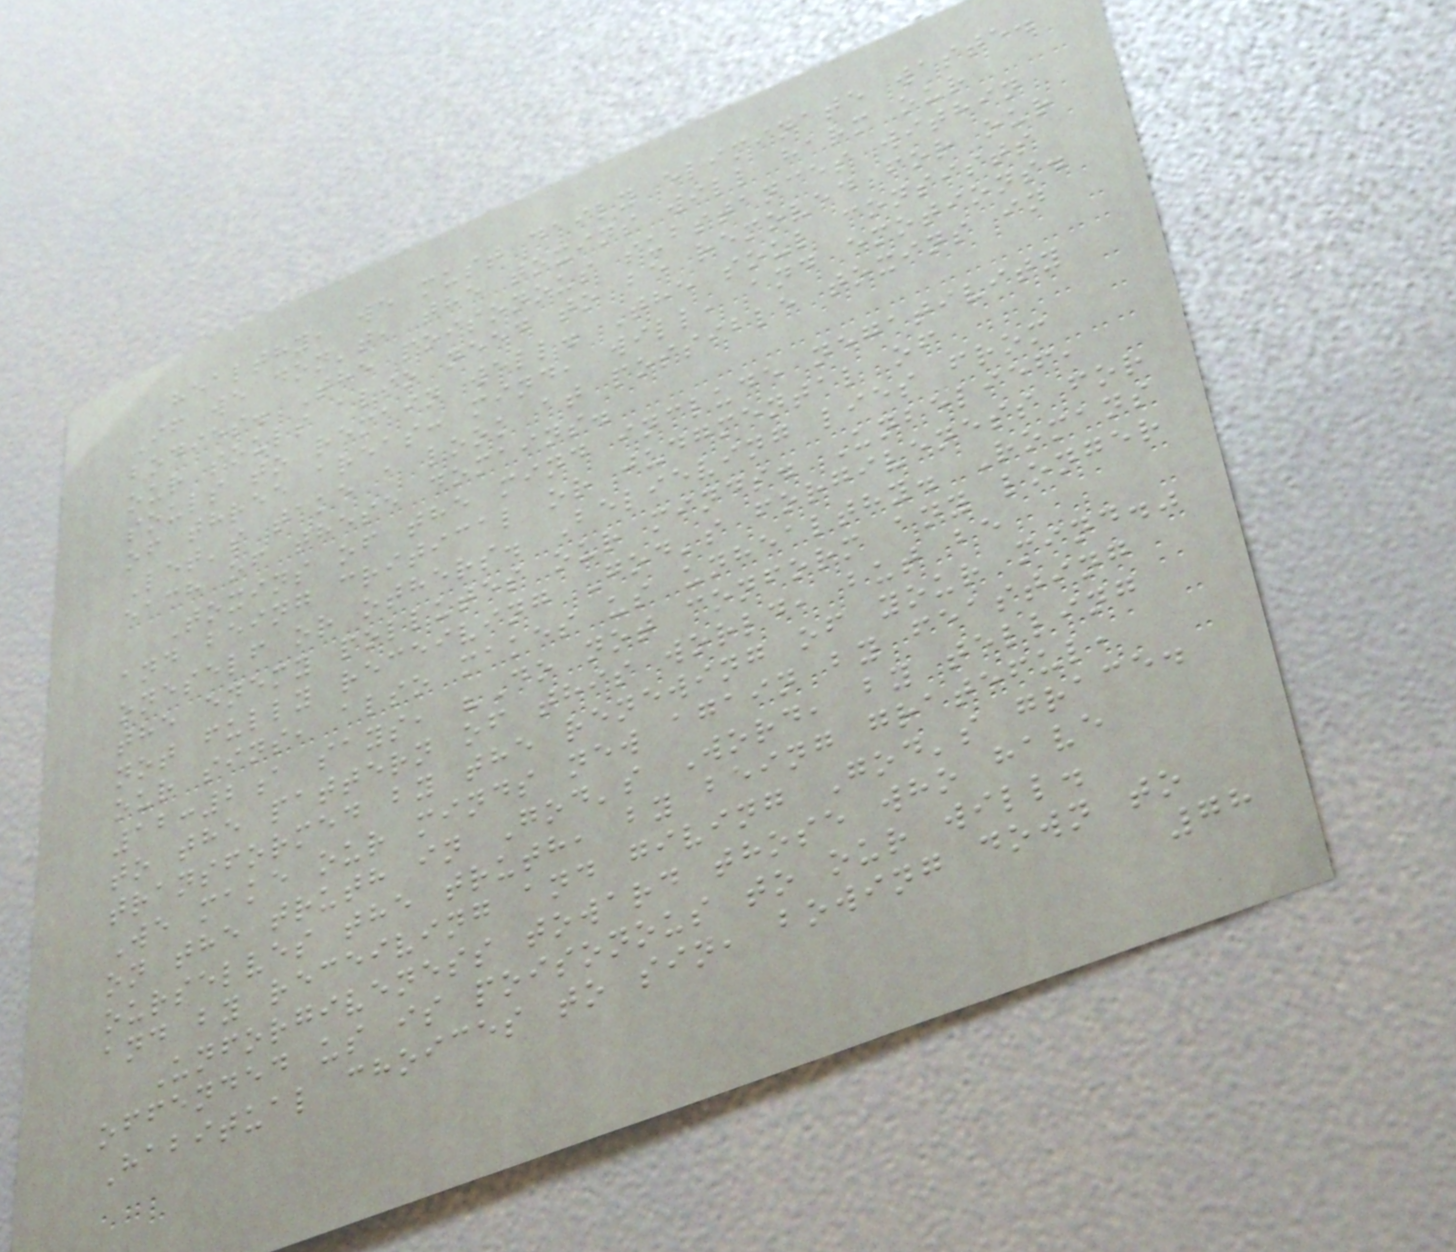healthy, we must daily eliminate waste.
If we don't, the toxins will harm our
bodies. The poisonous substances within
our souls also need to be removed for our
souls to remain well. The soul consists
of three areas: mind, will, and emotions.
Let's take a look at possible toxins in
each of these domains.
Toxins of the mind include negativity
and being critical or judgmental of
oneself or others. Believing lies from
the enemy pollutes our minds. Unbelief,
not fully receiving God's forgiveness for
our sins, also makes us unhealthy. Romans
12:2a says, "Do not conform any longer
to the pattern of this world, but be
transformed by the renewing of your mind."
We make our minds new again by feasting
on the truth in God's Word, by telling
ourselves the truth, by being grateful,
and by receiving and giving God's grace.
Unforgiveness toward those who have
offended us is poisonous to our will.
Habitual choices to sin, bowing down to
78
